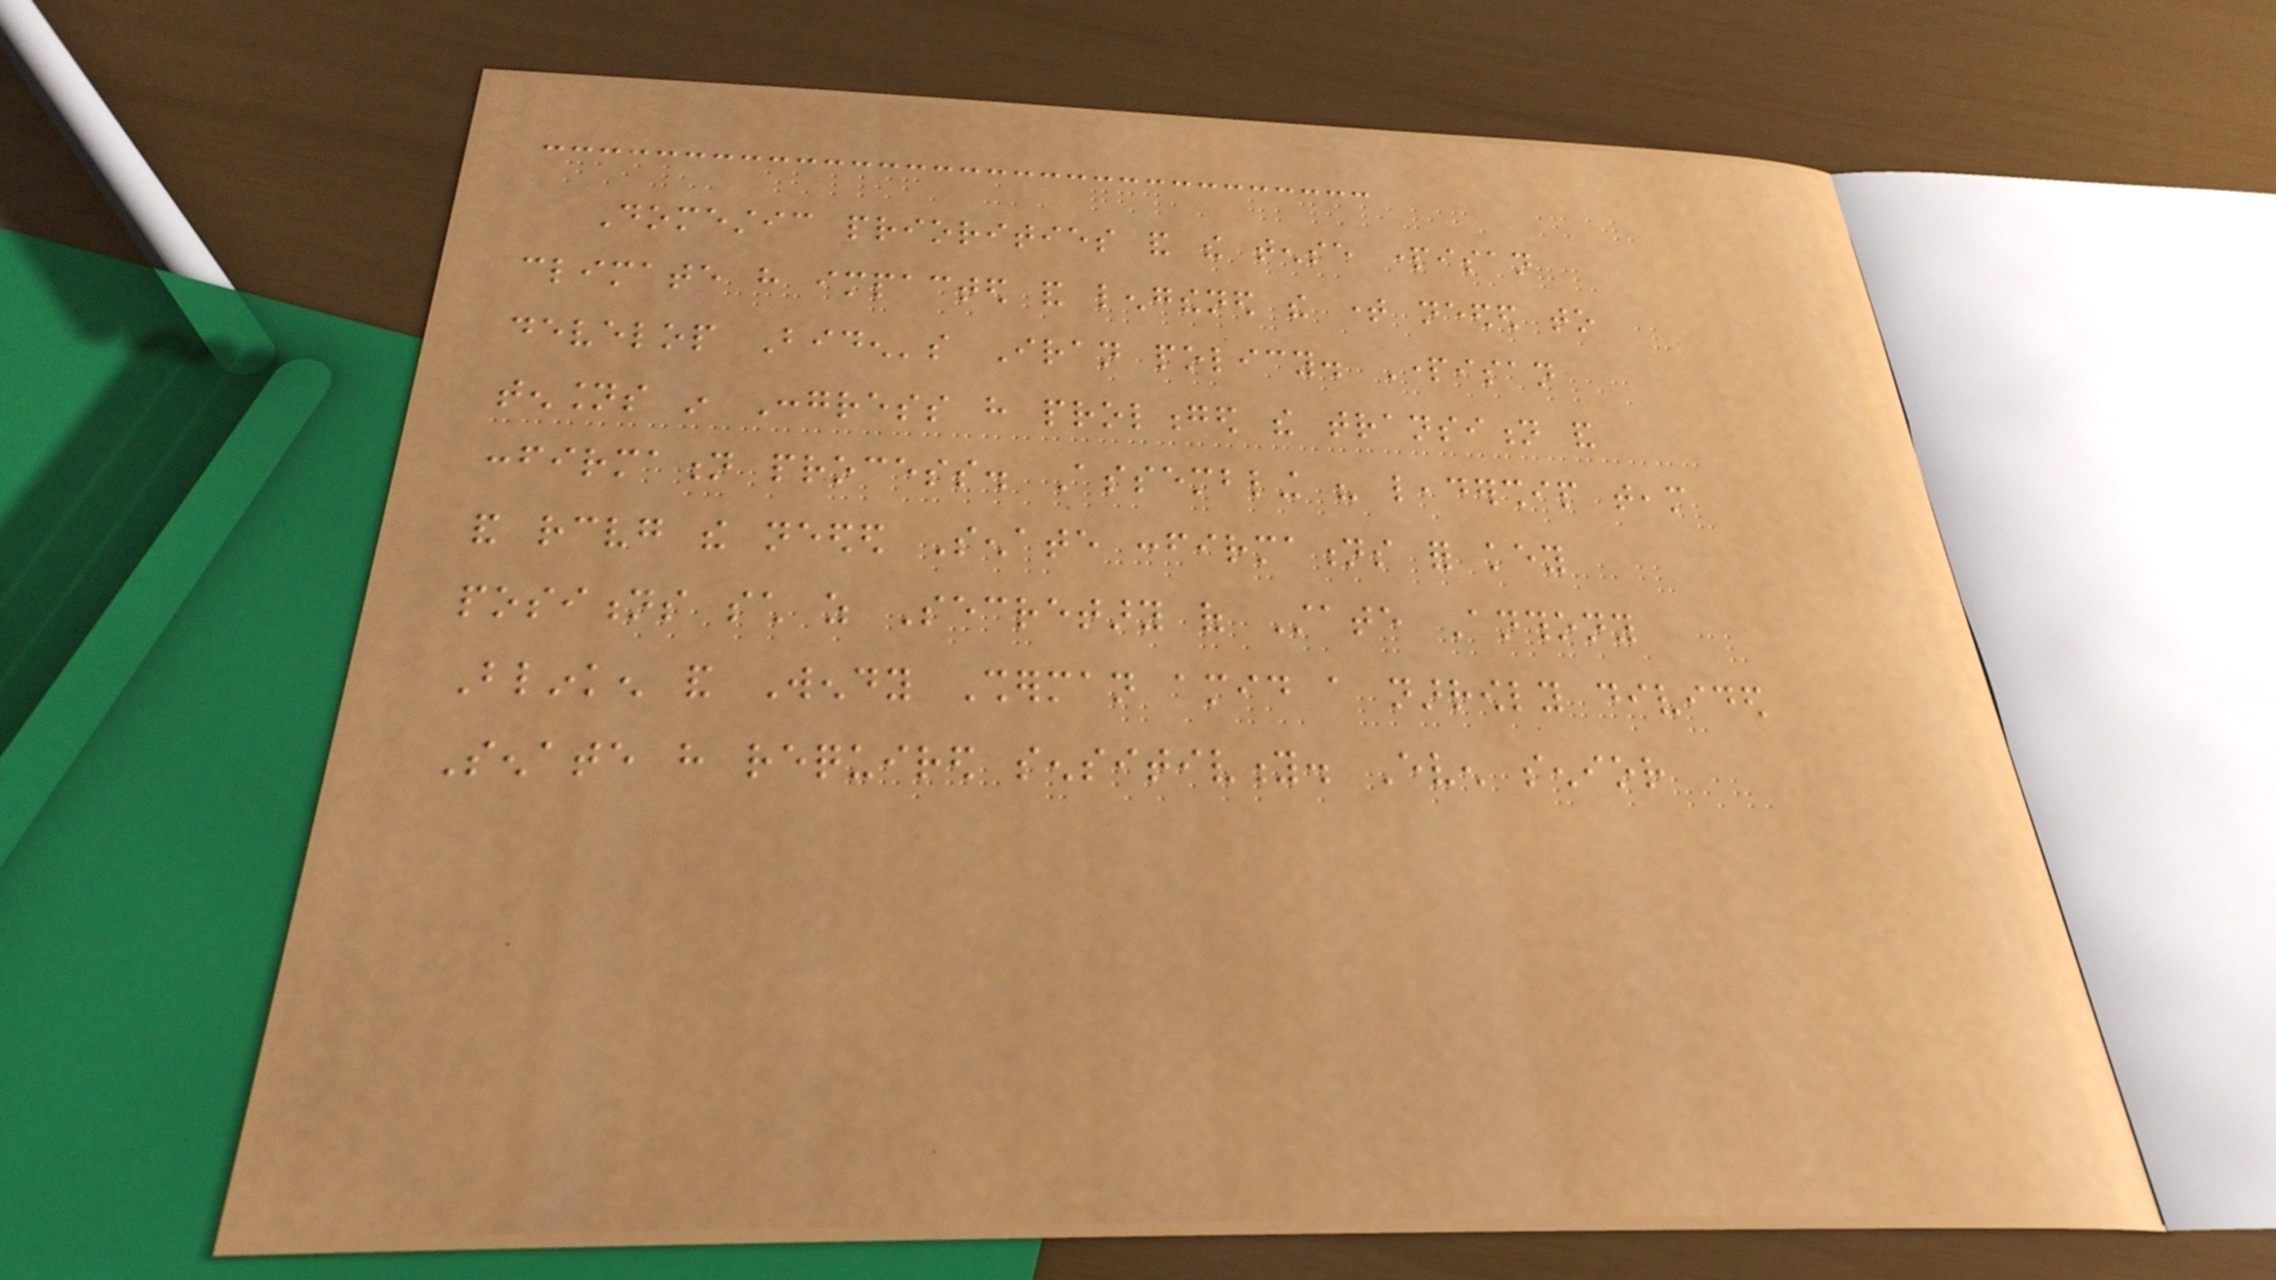Domestic priorities and the tense partisan
climate have impacted and lengthened the time needed to
develop Biden's Iran policy. Partisan
tensions in Congress have prolonged the transition and
confirmation process. Assembling his leadership team
and receiving the needed Senate confirmations for key
positions such as Secretary of State Anthony
Blinken and Wendy Sherman amid a narrowly divided
Senate have required sensitivity. Even senior
